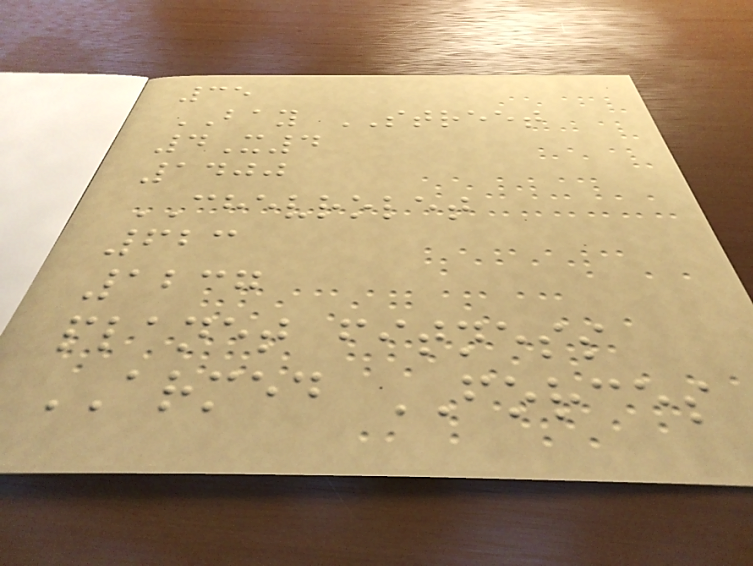35
BAY STREET
4X4
1400
CHEVROLET
623
1237
planet fitness
ARMED FORCES
